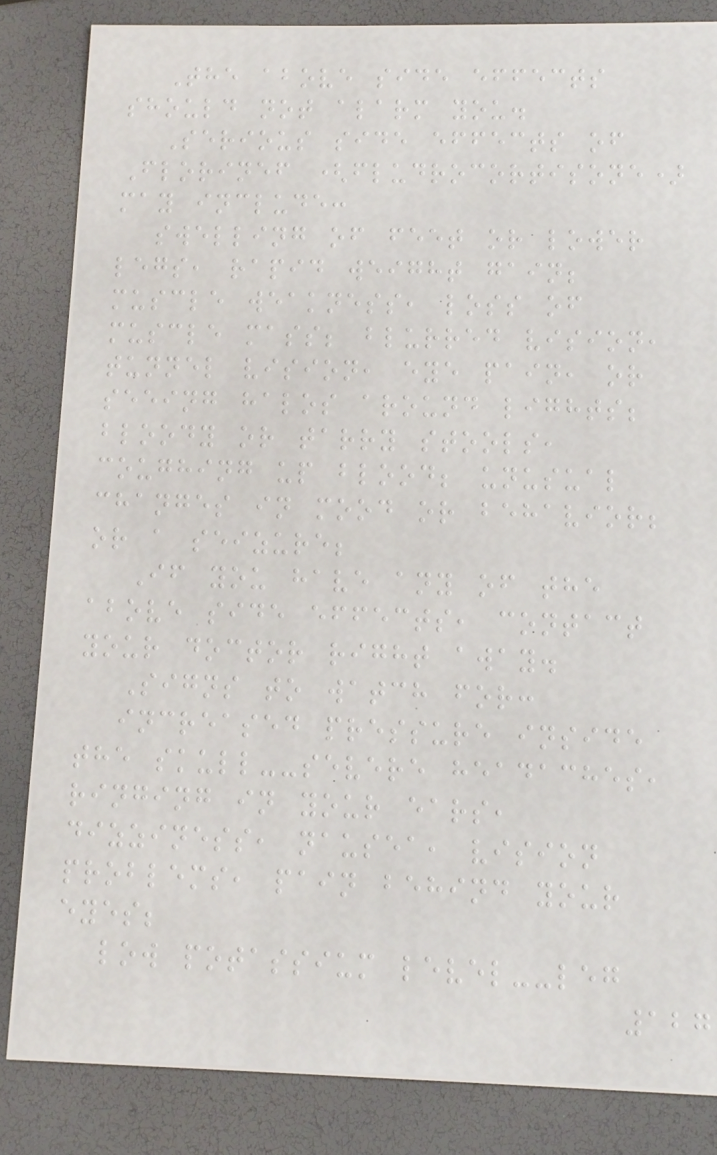The above side effects
should not alarm you.
Serious side effects of
Florinef (fludrocortisone)
may include:
swelling of feet or lower
legs, rapid weight gain;
muscle weakness, loss of
muscle mass; blurred vision,
tunnel vision, eye pain, or
seeing halos around lights;
bloody or tarry stools,
coughing up blood; unusual
changes in mood or behavior;
or a seizure;
If you have any of the
above side effects, contact
your doctor right away.
Signs to watch for:
increased pressure inside
the skull--severe headaches,
ringing in your ears,
dizziness, nausea, vision
problems, pain behind your
eyes;
low potassium level--leg
127
